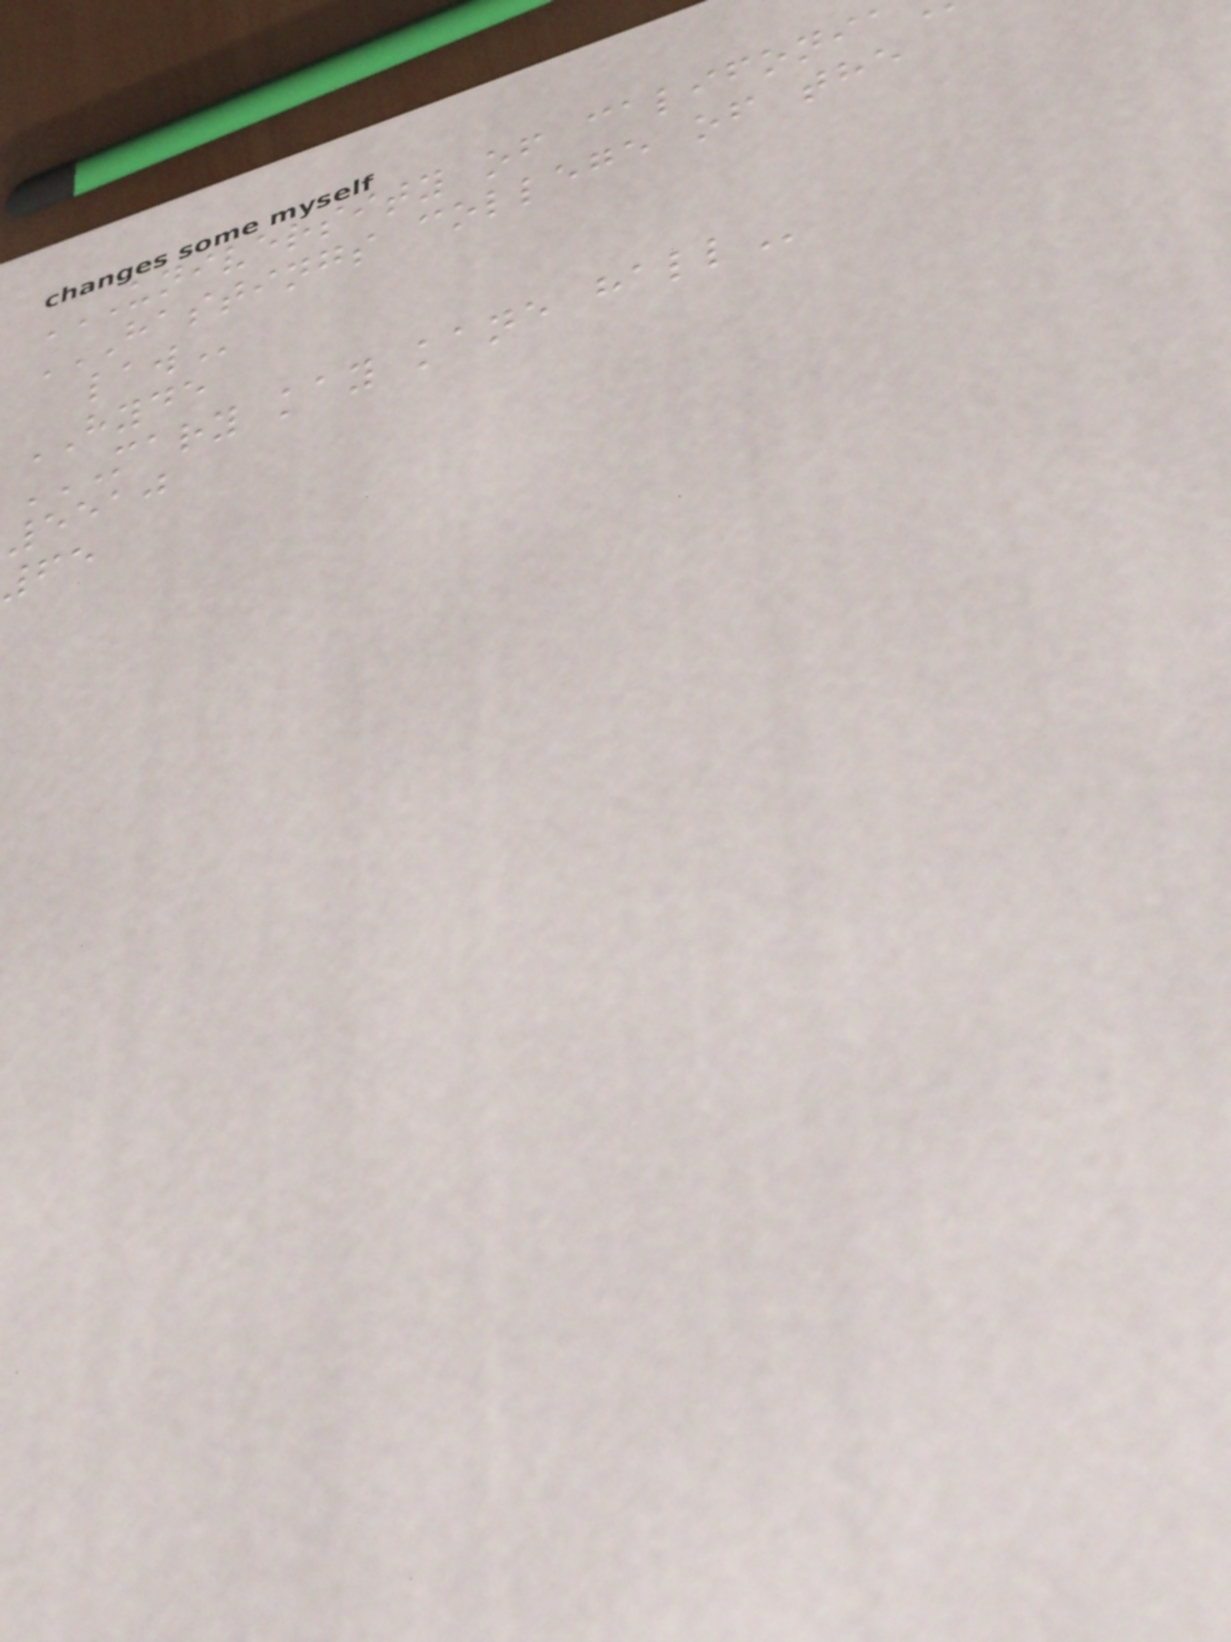HASTINGS COLLEGE OF THE
HYDE
MARY KAY KANE HALL
5510
65
